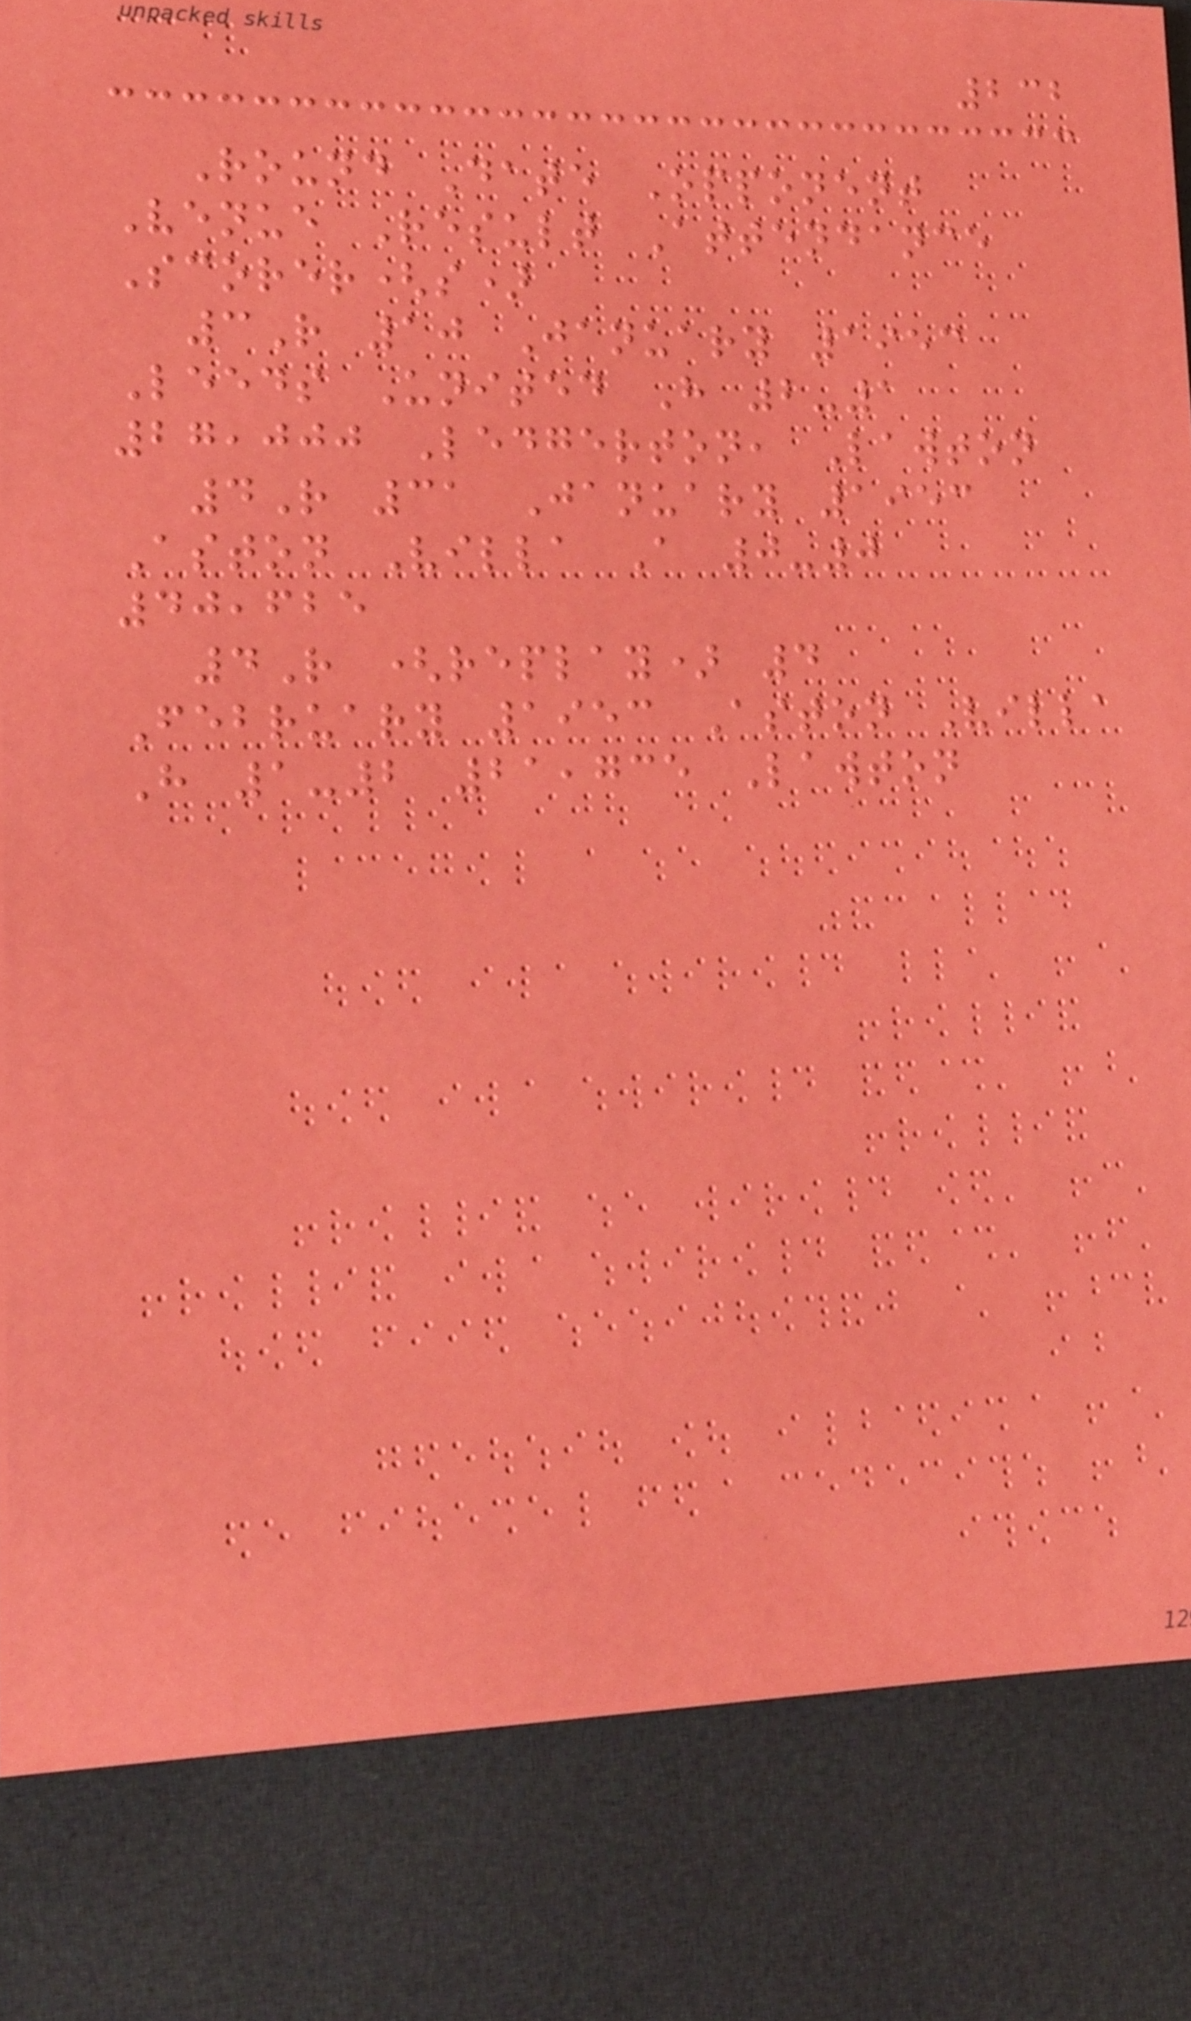232
Round Date Opponent
Venue Result Attendance
Scorer(s)
3R 10 January 1953
Leeds United H 2-1
27,000 Ledgerton, Lawton
4R 31 January 1953
Aston Villa A 0-0
40,625
4R (replay) 4
February 1953 Aston Villa
H 1-2 21,735 Lawton
